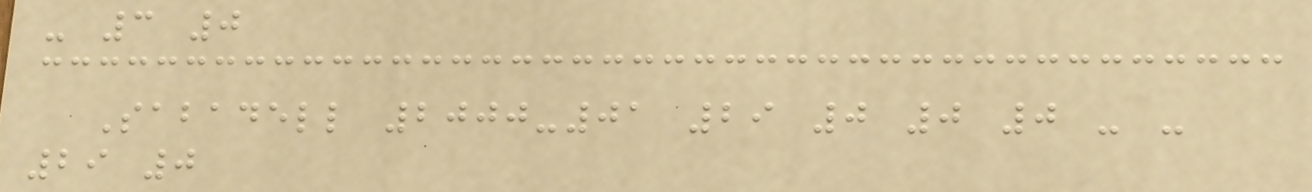- 3 0
Sabadell 2000-01 29 0 0 0 - -
29 0
